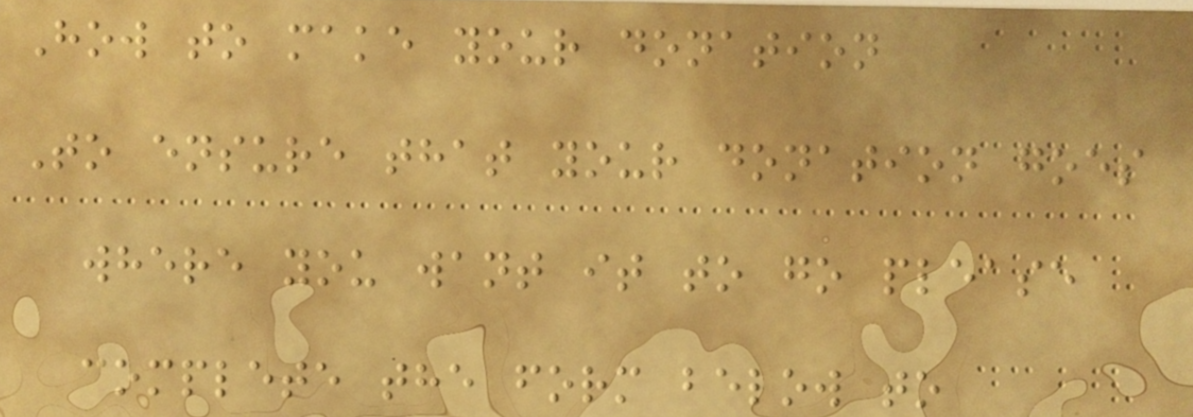How to make your donation
To ensure that your donation goes
where you want it to go please
complete the form below to
